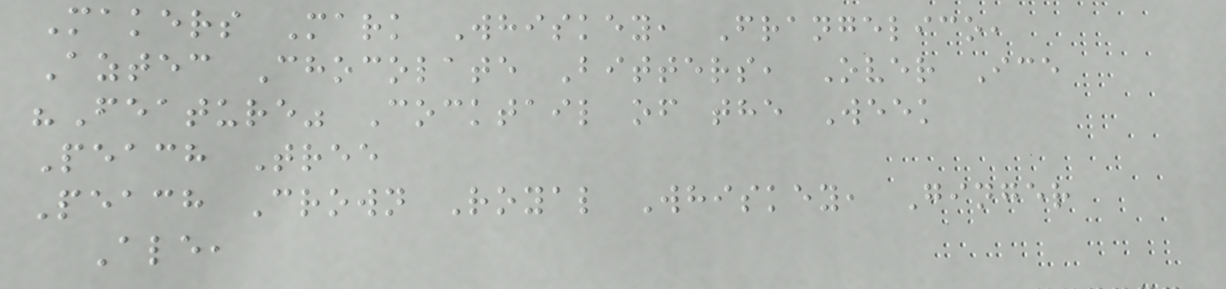Makers Mark Whiskey, Frangelico,
Aztec Chocolate Bitters, Over Ice
"Feature" Cocktail of the Week
Peach Tree
Peach Crown Royal Whiskey, Ginger
Ale,
